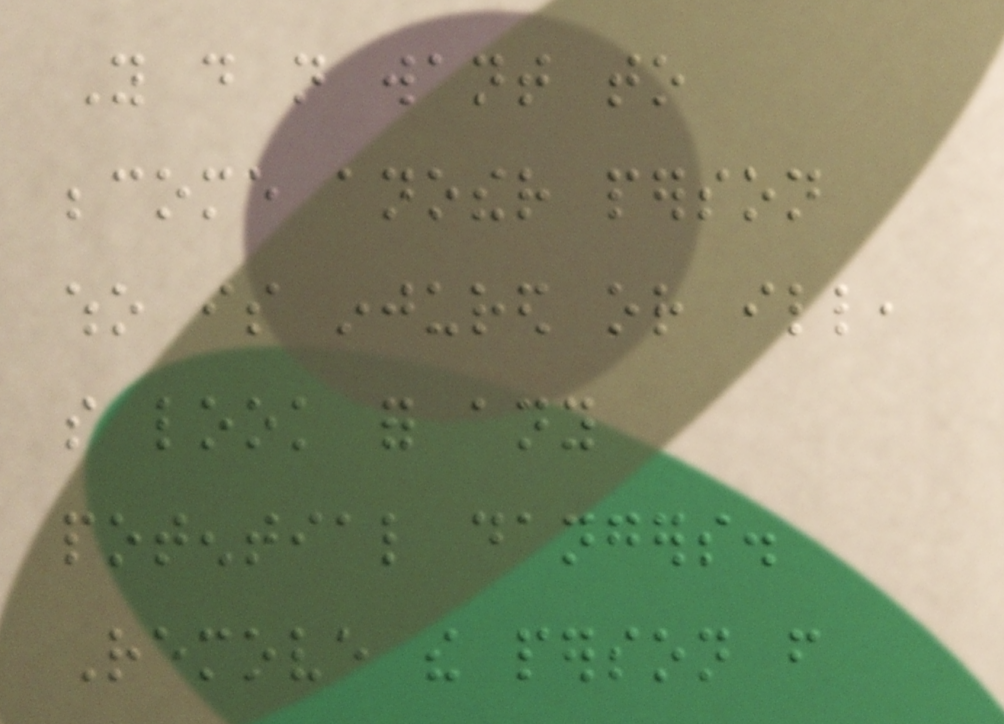You do not want to
become another person
who is injured or ill,
so look for any
potential dangers.
Remove the person from
